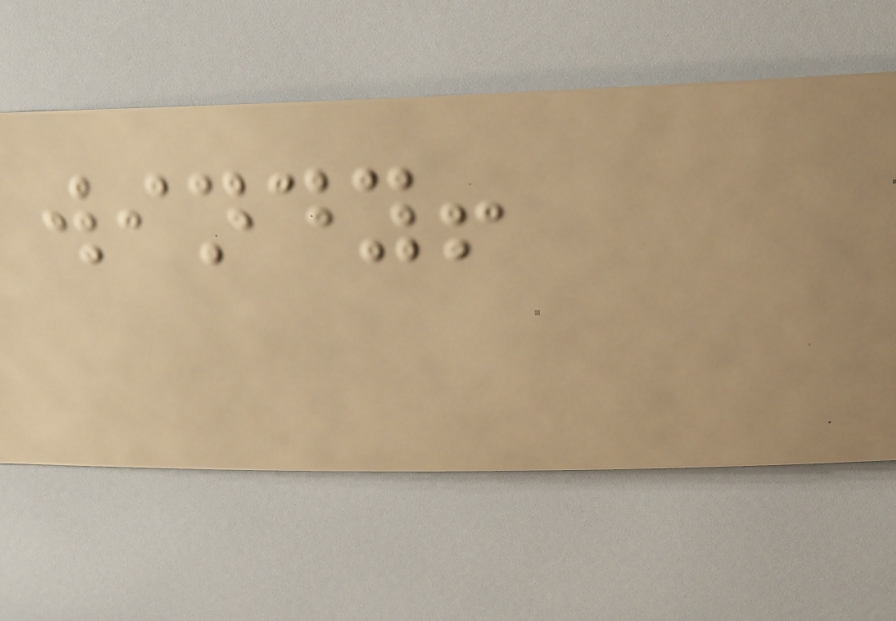windy!
